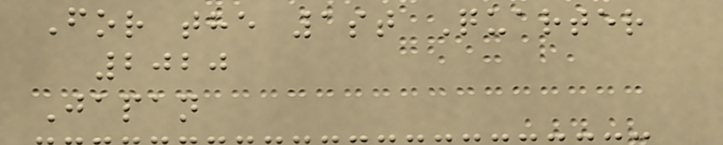For the 1st Quarter
2020
Japan
